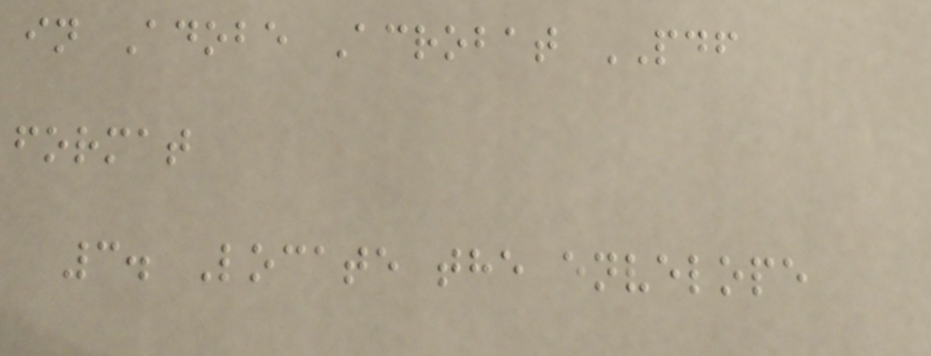in Adobe Acrobat PDF
format
3. Locate the envelope
